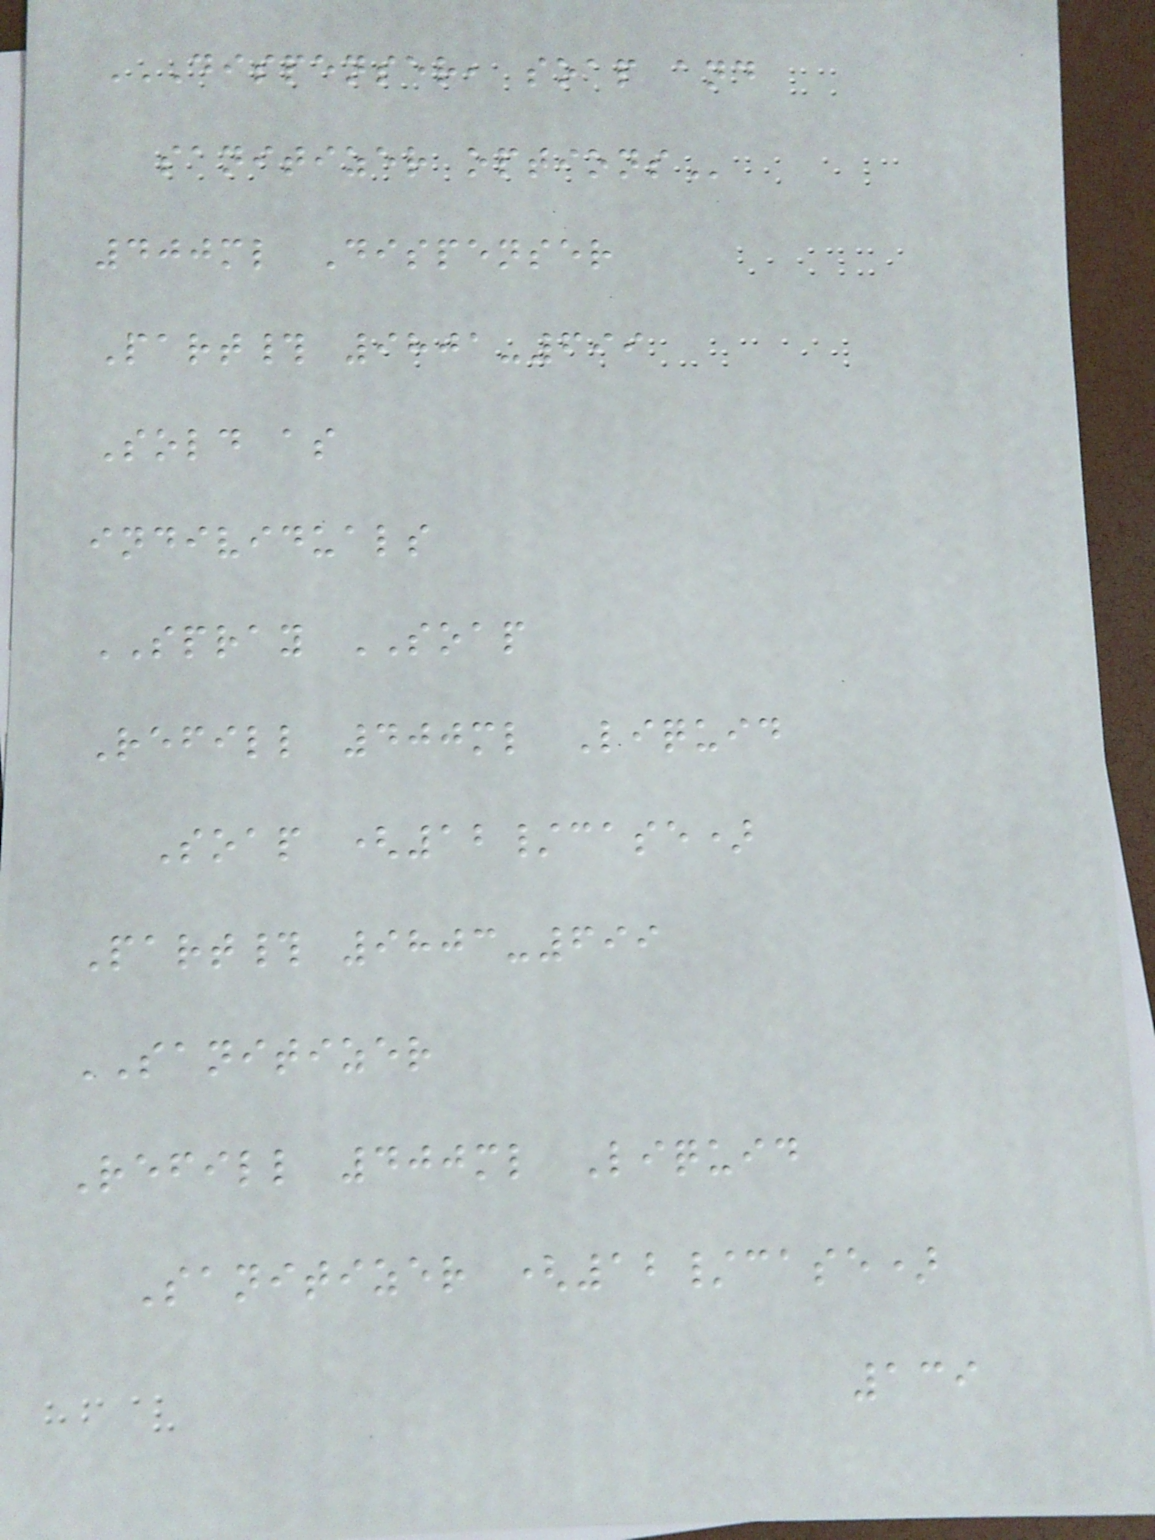DISPENSER, SOAP AND
SANITIZER OPTIONS
400ml Dispenser
Part# 9801-699
Sold as
individuals
SPRAY SOAP
Refill 400ml Liquid
Soap (12/case)
Part# 9803-699
SANITIZER
Refill 400ml Liquid
Sanitizer (12/case)
139
